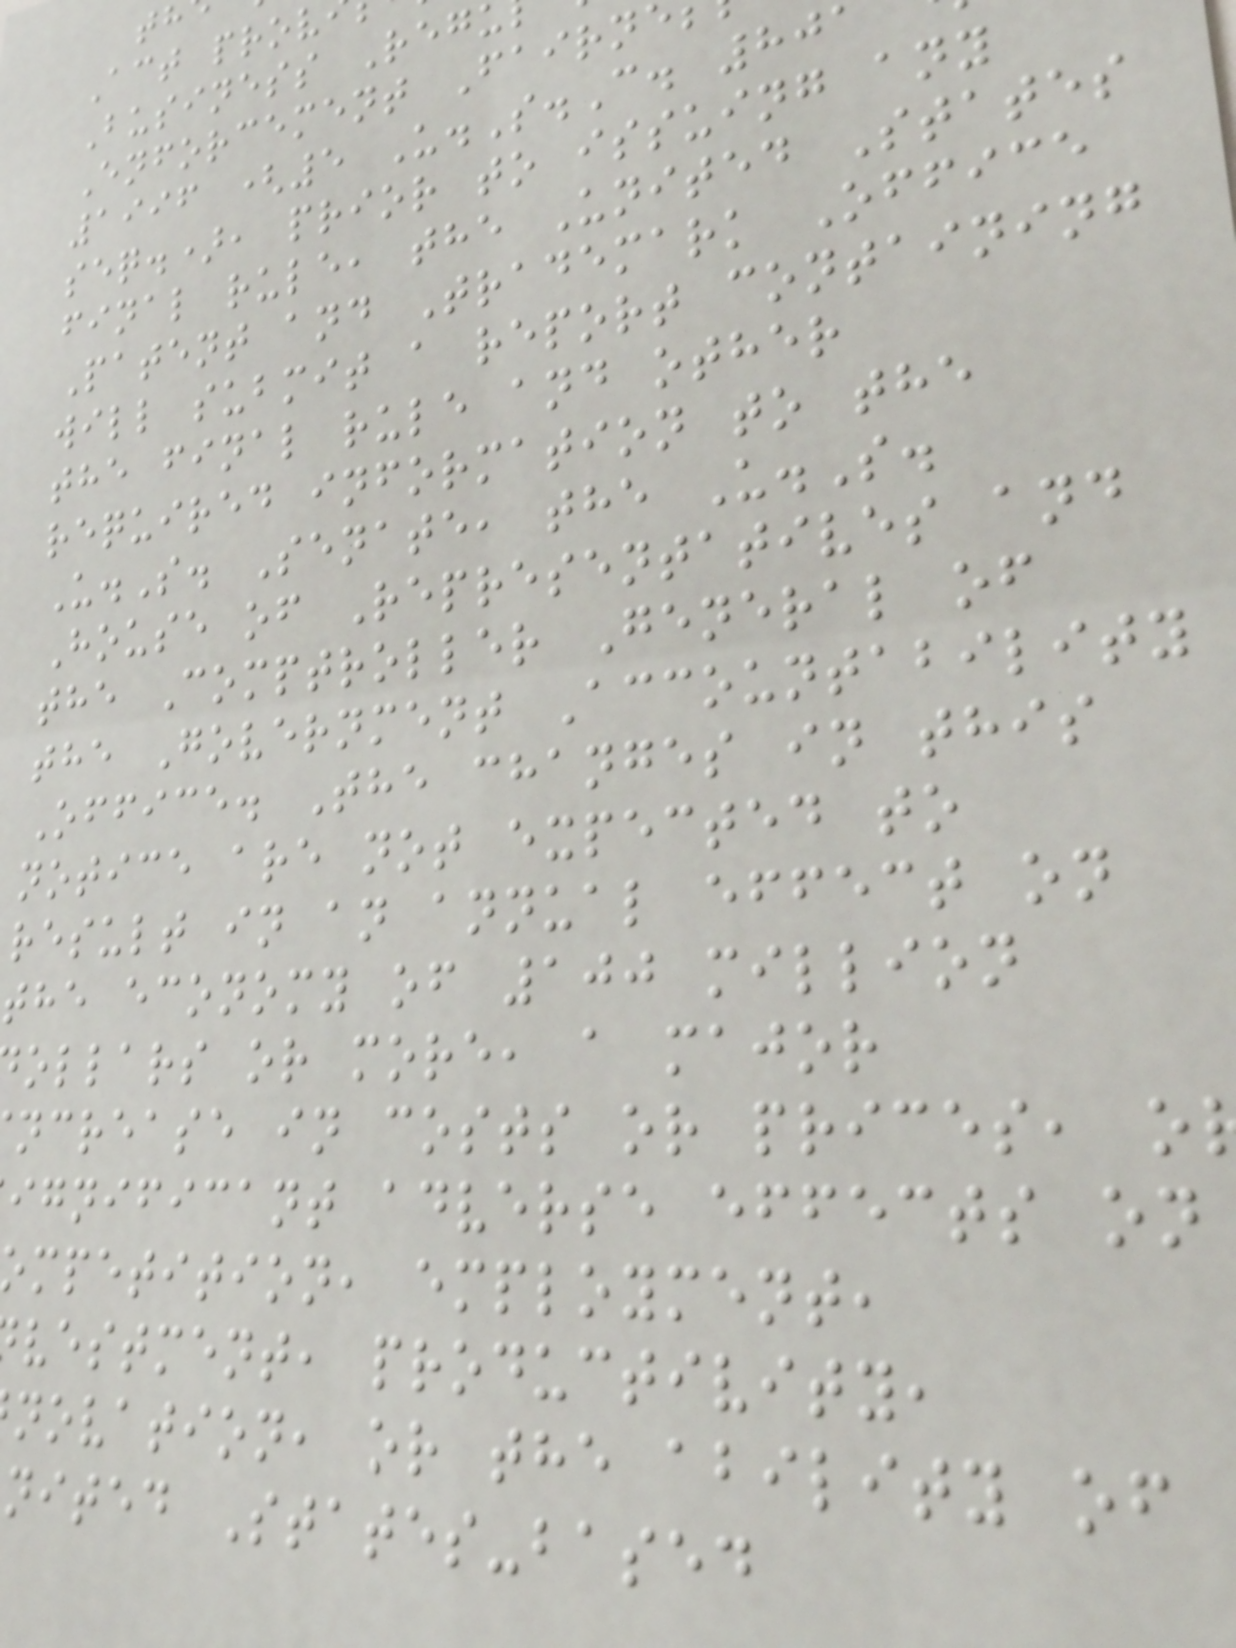Act prov
Business Reg
Enforcement Fairn
1996 (5 U.S.C. 80
seq.), prior to issuing any
final rule, the United States
Patent and Trademark Office
will submit a report containing
the final rule and other
required information to the
U.S. Senate, the U.S.
House of Representatives and
the Comptroller General of
the Government Accountability
Office. The changes in this
notice are not expected to
result in an annual effect on
the economy of 100 million
ollars or more, a major
ncrease in costs or prices, o
ignificant adverse effects on
ompetition, employment,
vestment, productivity,
novation, or the ability of
nited States-based
